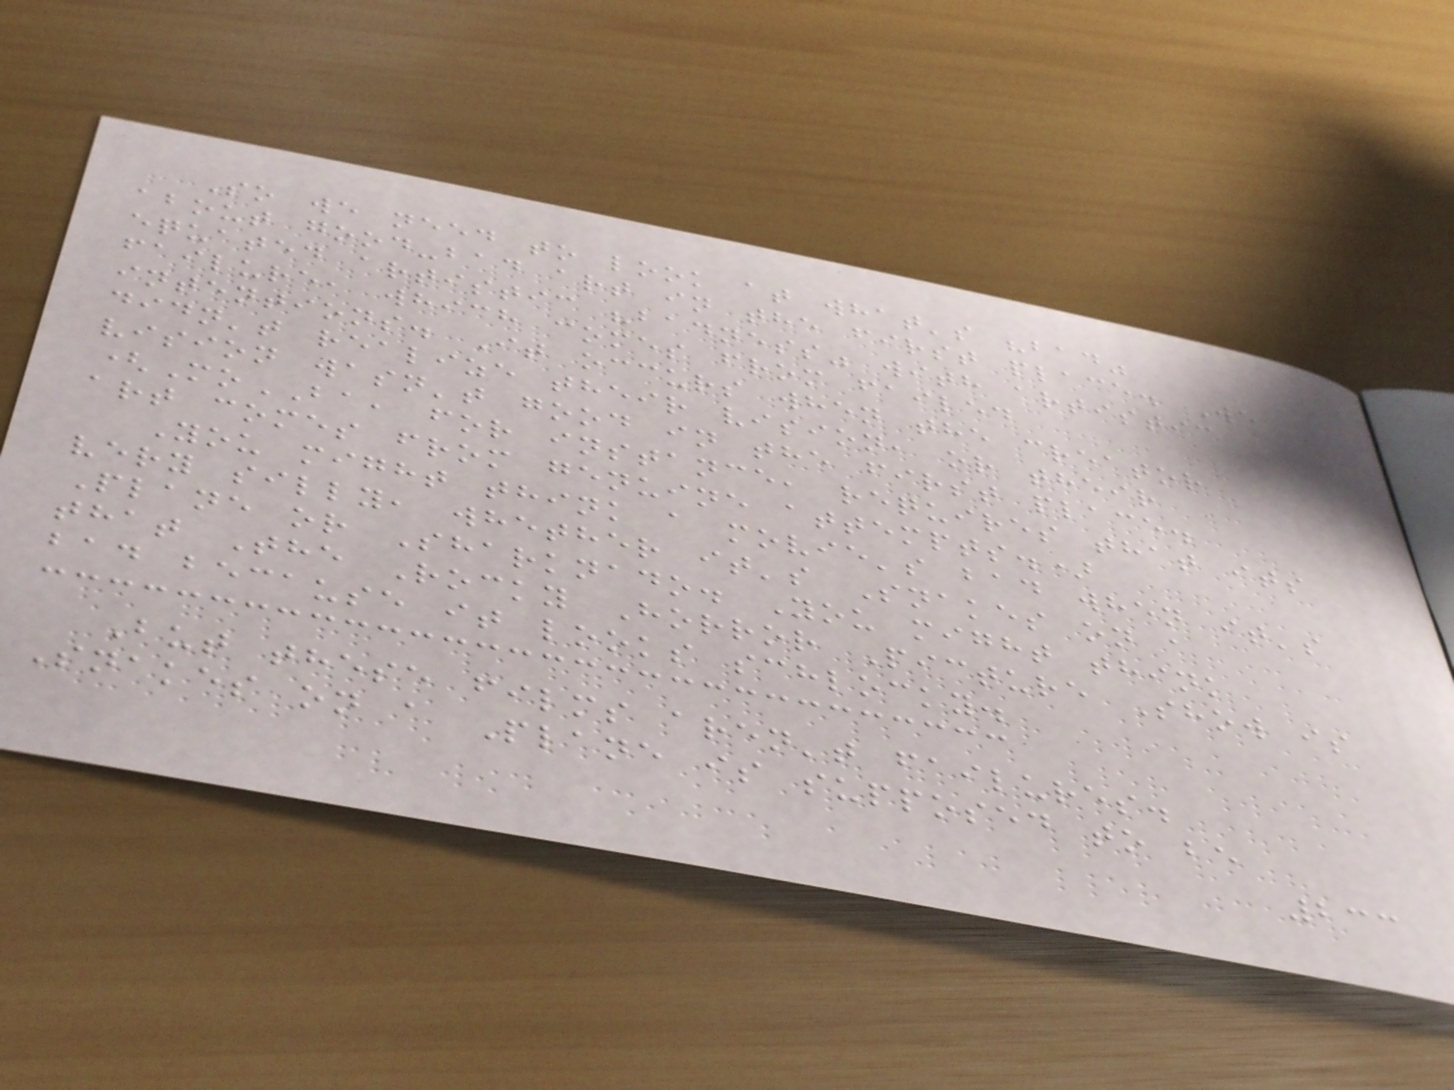So we need to look at what's "bad"
about good-bad art in the first place. We
equated artistic "badness" with artistic
failure, which comes from failed
intentions. It occurs when the creator
didn't realize their vision, or their
vision wasn't good in the first place.
(MoBA, for instance, requires that its
art comes from genuine attempts.)
You might think a movie's bad when it's
very silly, whether it's Snakes on a
Plane or Sharknado. You might think
that The Rocky Horror Picture Show is
bad because it looks schlocky.
But these films aren't failures.
Snakes on a Plane is supposed to be
233
